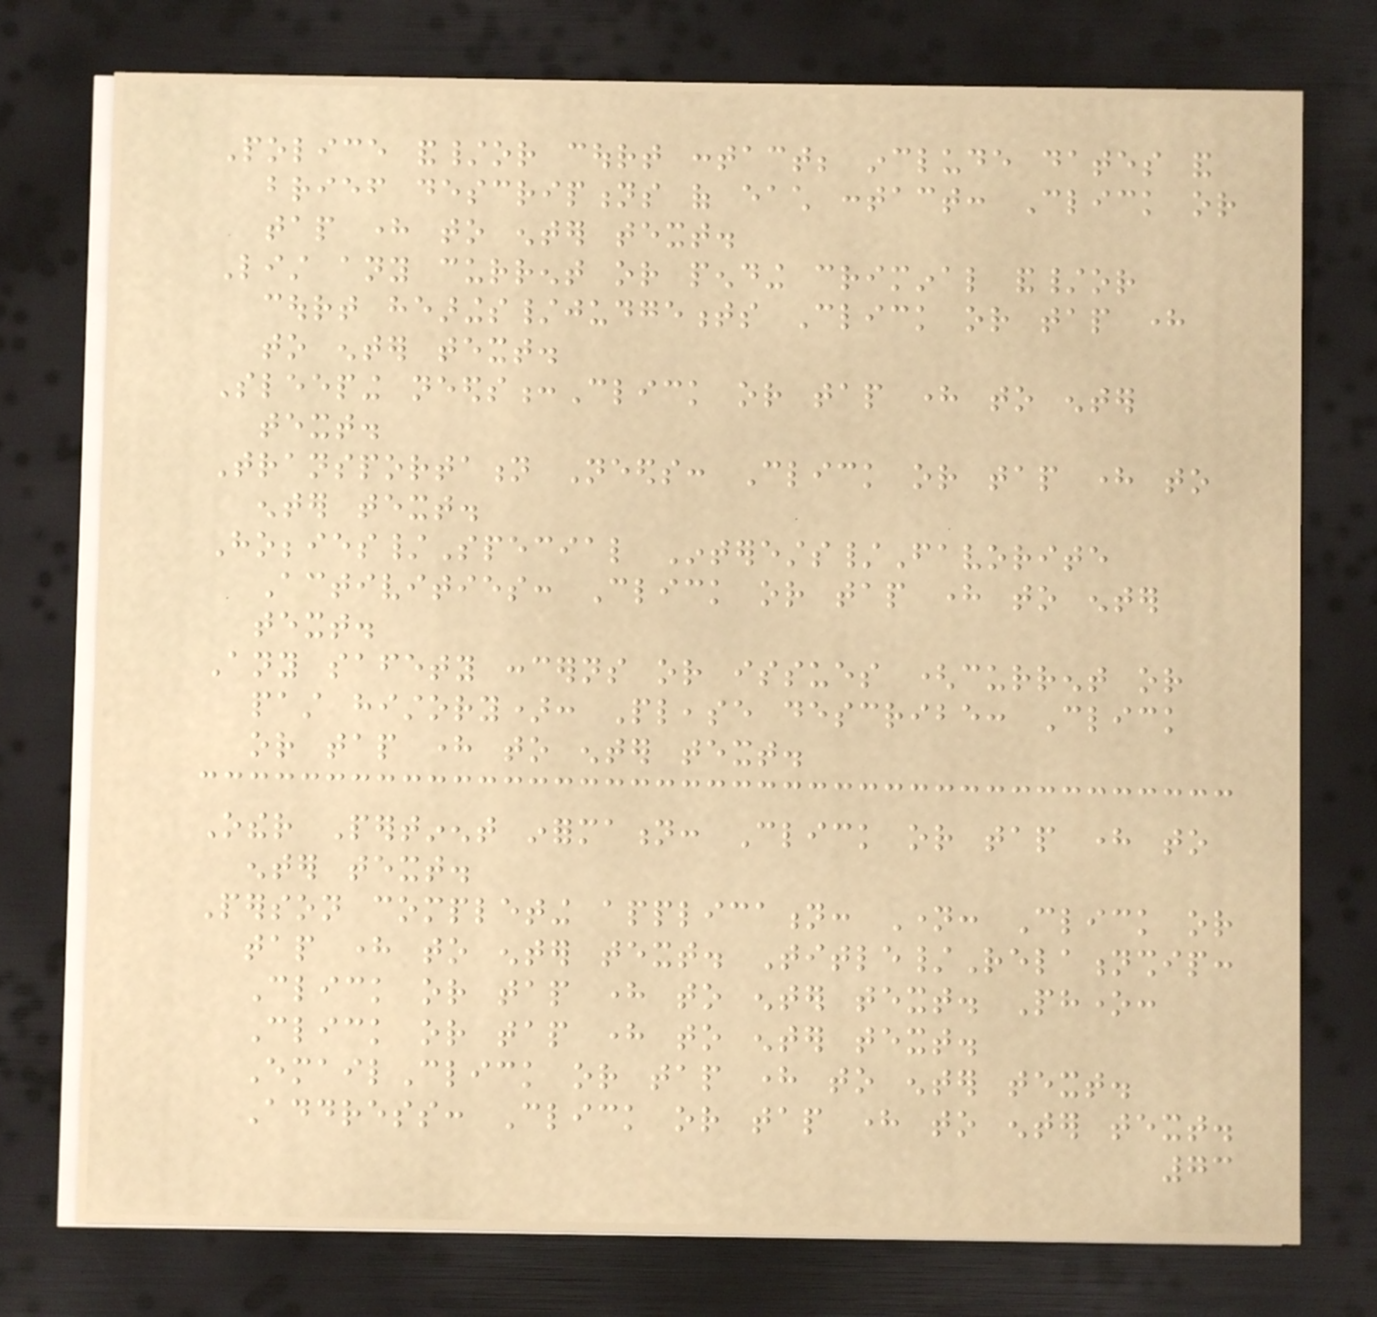Police and/or court contact; include dates and
brief descriptions of each contact: Click or
tap here to enter text.
List any current or pending criminal and/or
court hearings/judgements Click or tap here
to enter text.
Sleeping needs:Click or tap here to enter
text.
Transportation Needs: Click or tap here to
enter text.
Hobbies/Special Interests/Favorite
Activities: Click or tap here to enter
text.
Any safety concerns or issues (current or
past history): Please describe: Click
or tap here to enter text.
Other Pertinent information: Click or tap here to
enter text.
Person completing application: Name: Click or
tap here to enter text. Title/Relationship:
Click or tap here to enter text. Phone:
Click or tap here to enter text.
EmailClick or tap here to enter text.
Address: Click or tap here to enter text.
73
